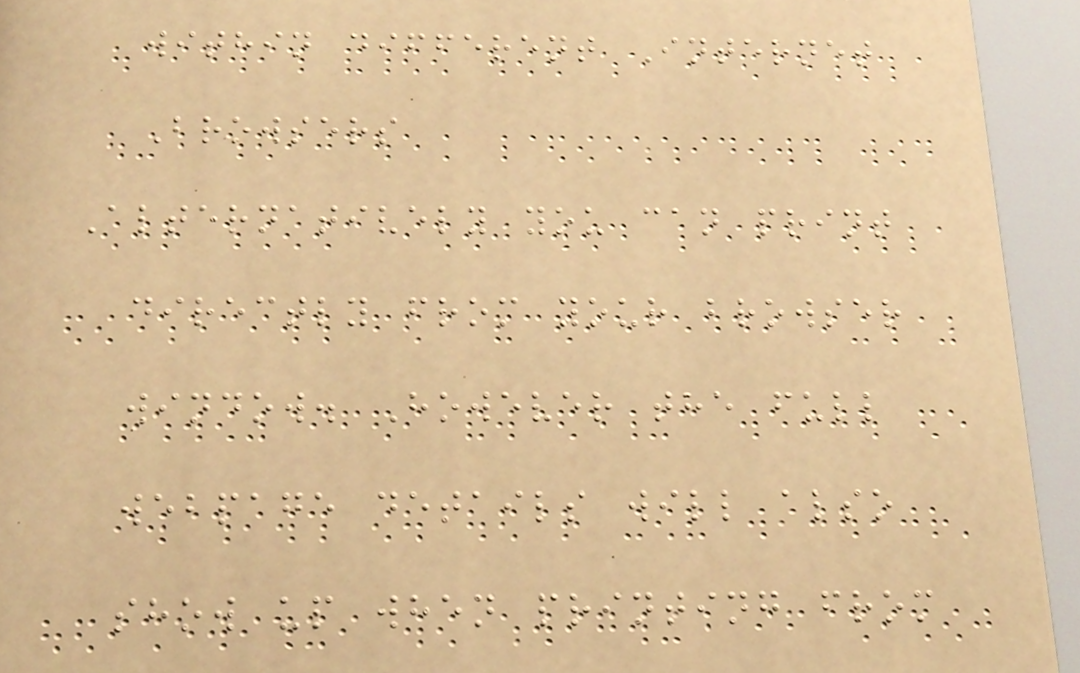within different Internet
Browsers
Alternatively you can print
directly from your browser
window. However the full
webpage details will also
show up when printing from
